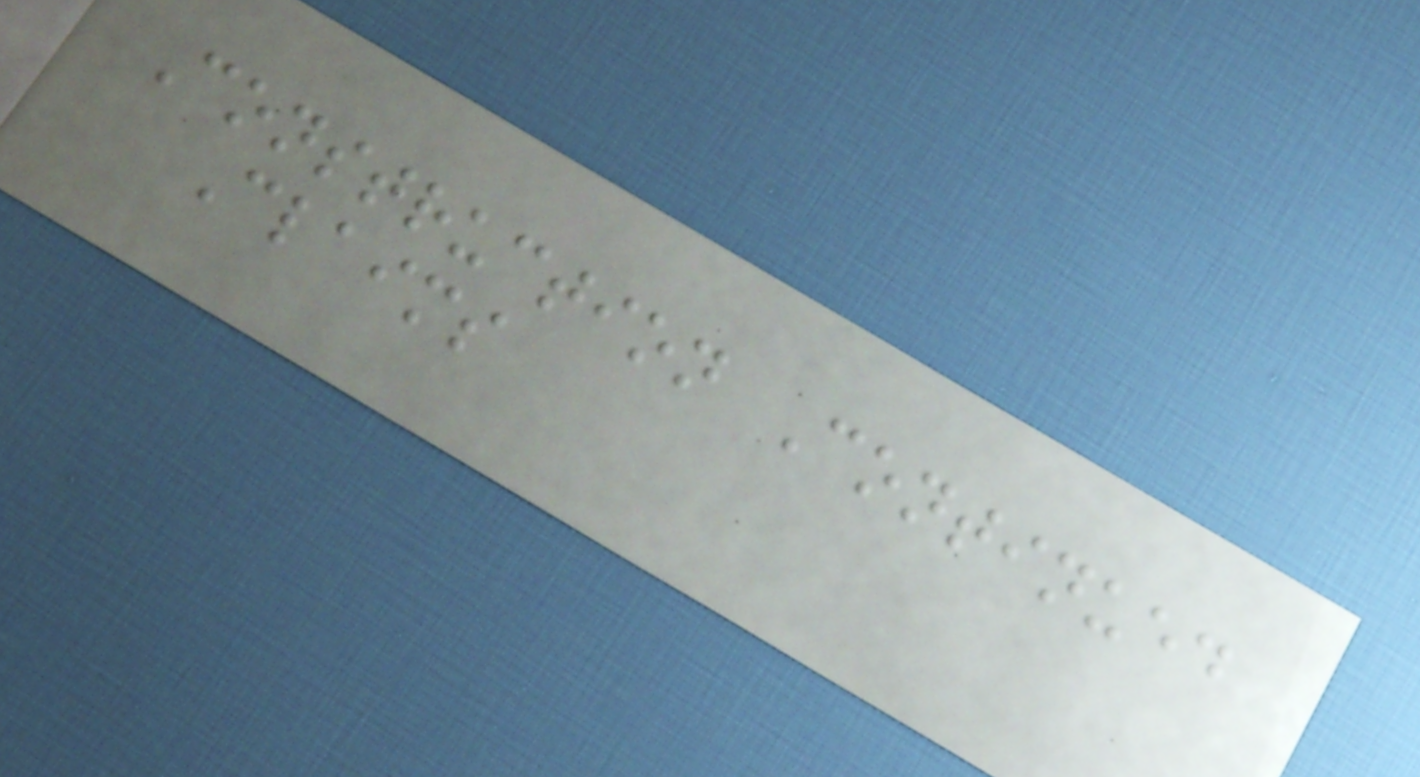Construction Continued
Claims
